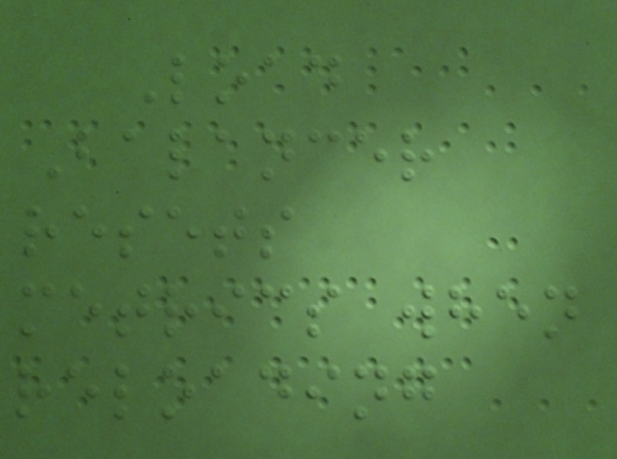Load
Balancer
resets
metrics when
reloading
